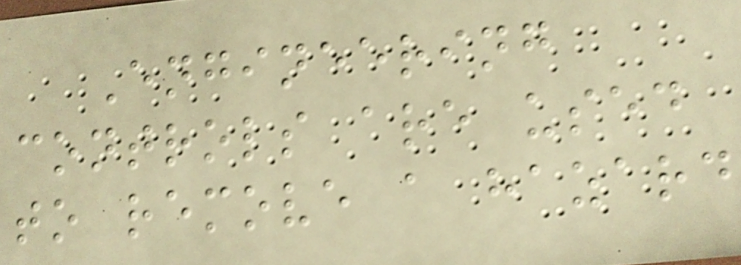Engineering
controls are used
to remove a hazard
